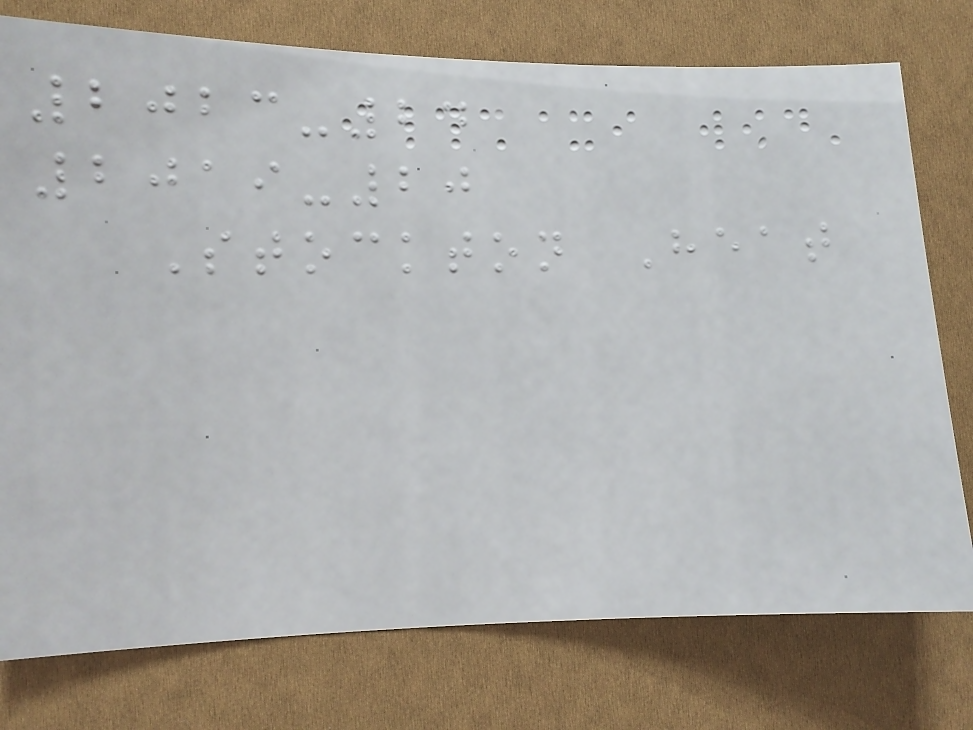2023-24
2019-20
Stockton Heat
